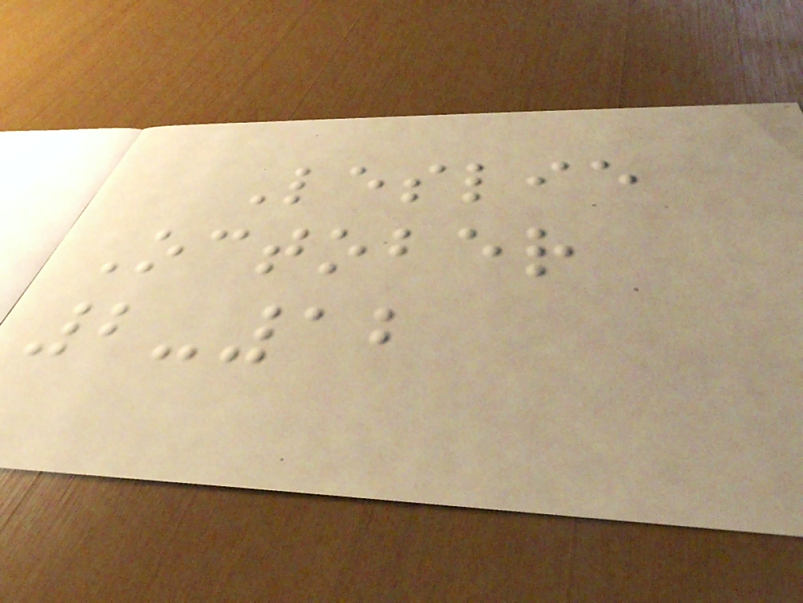Leslie
October
2-12
